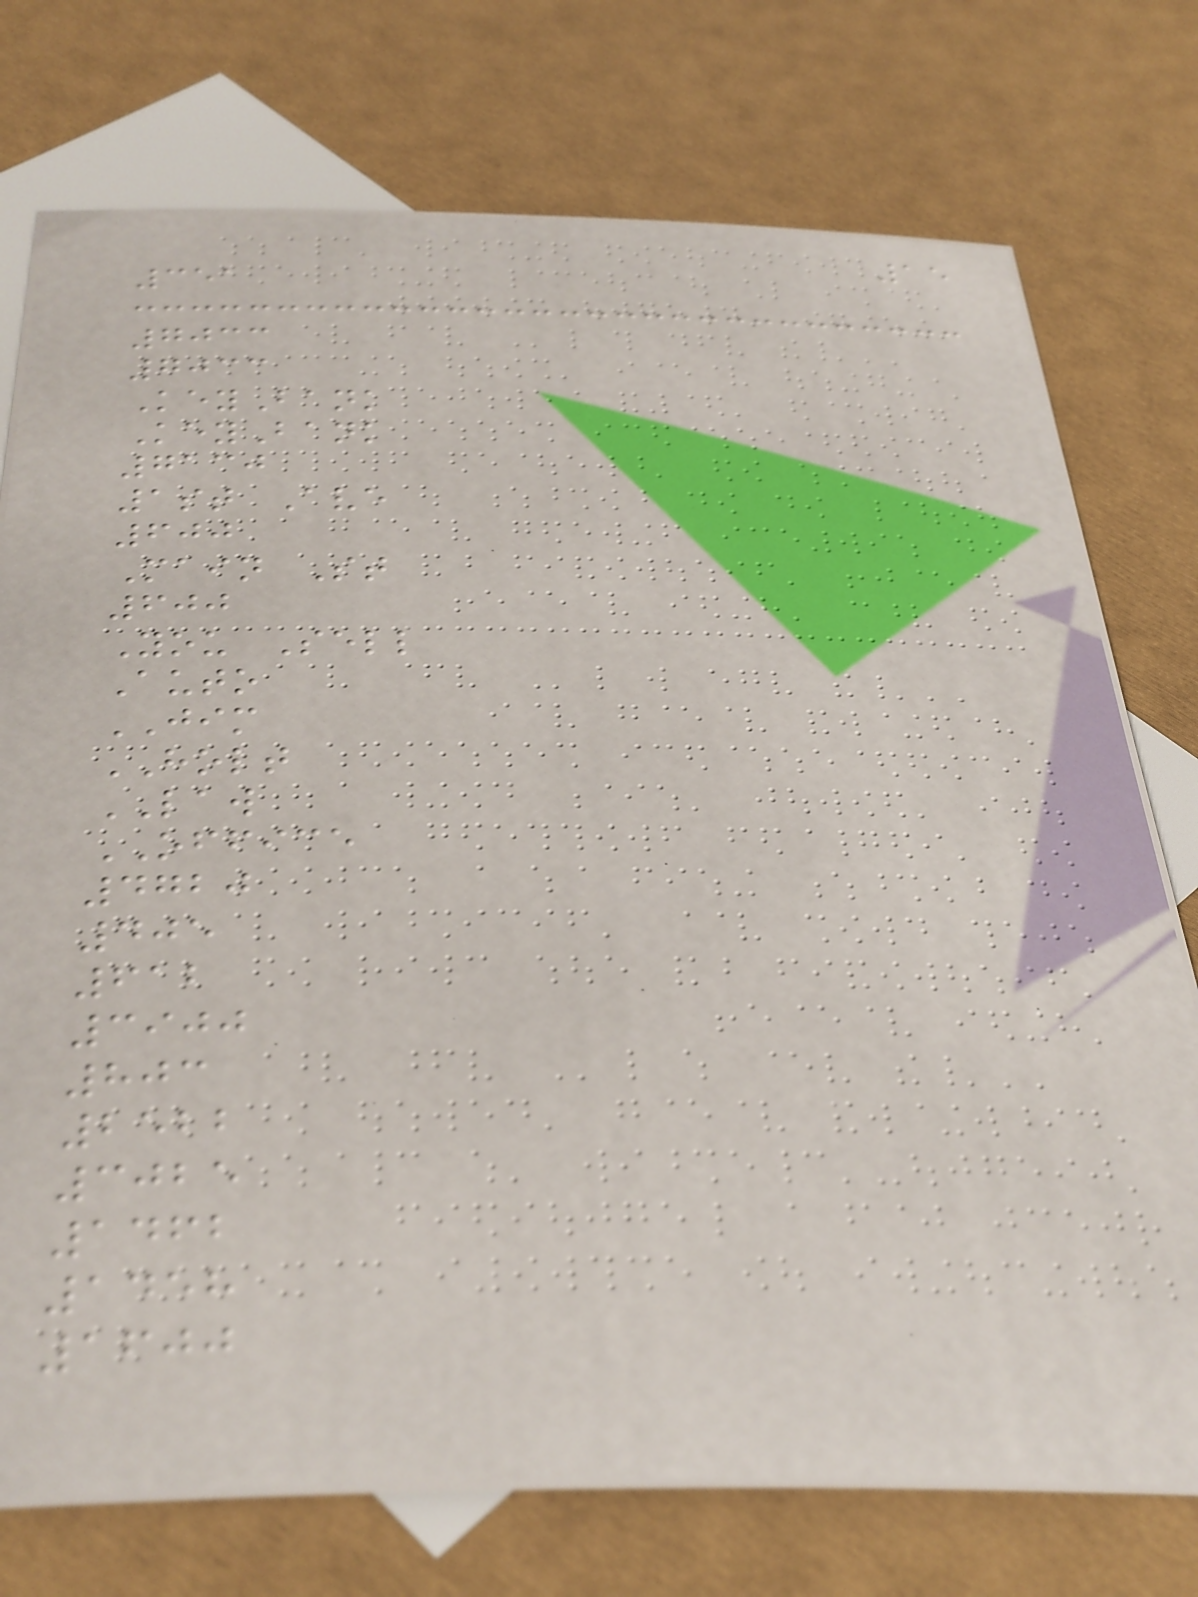15
351
7033
7033
KeyBank
KeyBank
7130
1st Ave
600
Main St
600
You Sell
Auto
JIM
HOLT
LAW
OFFICE
4720
405
612
3900
803
2522
3025
1462
1458
1600
